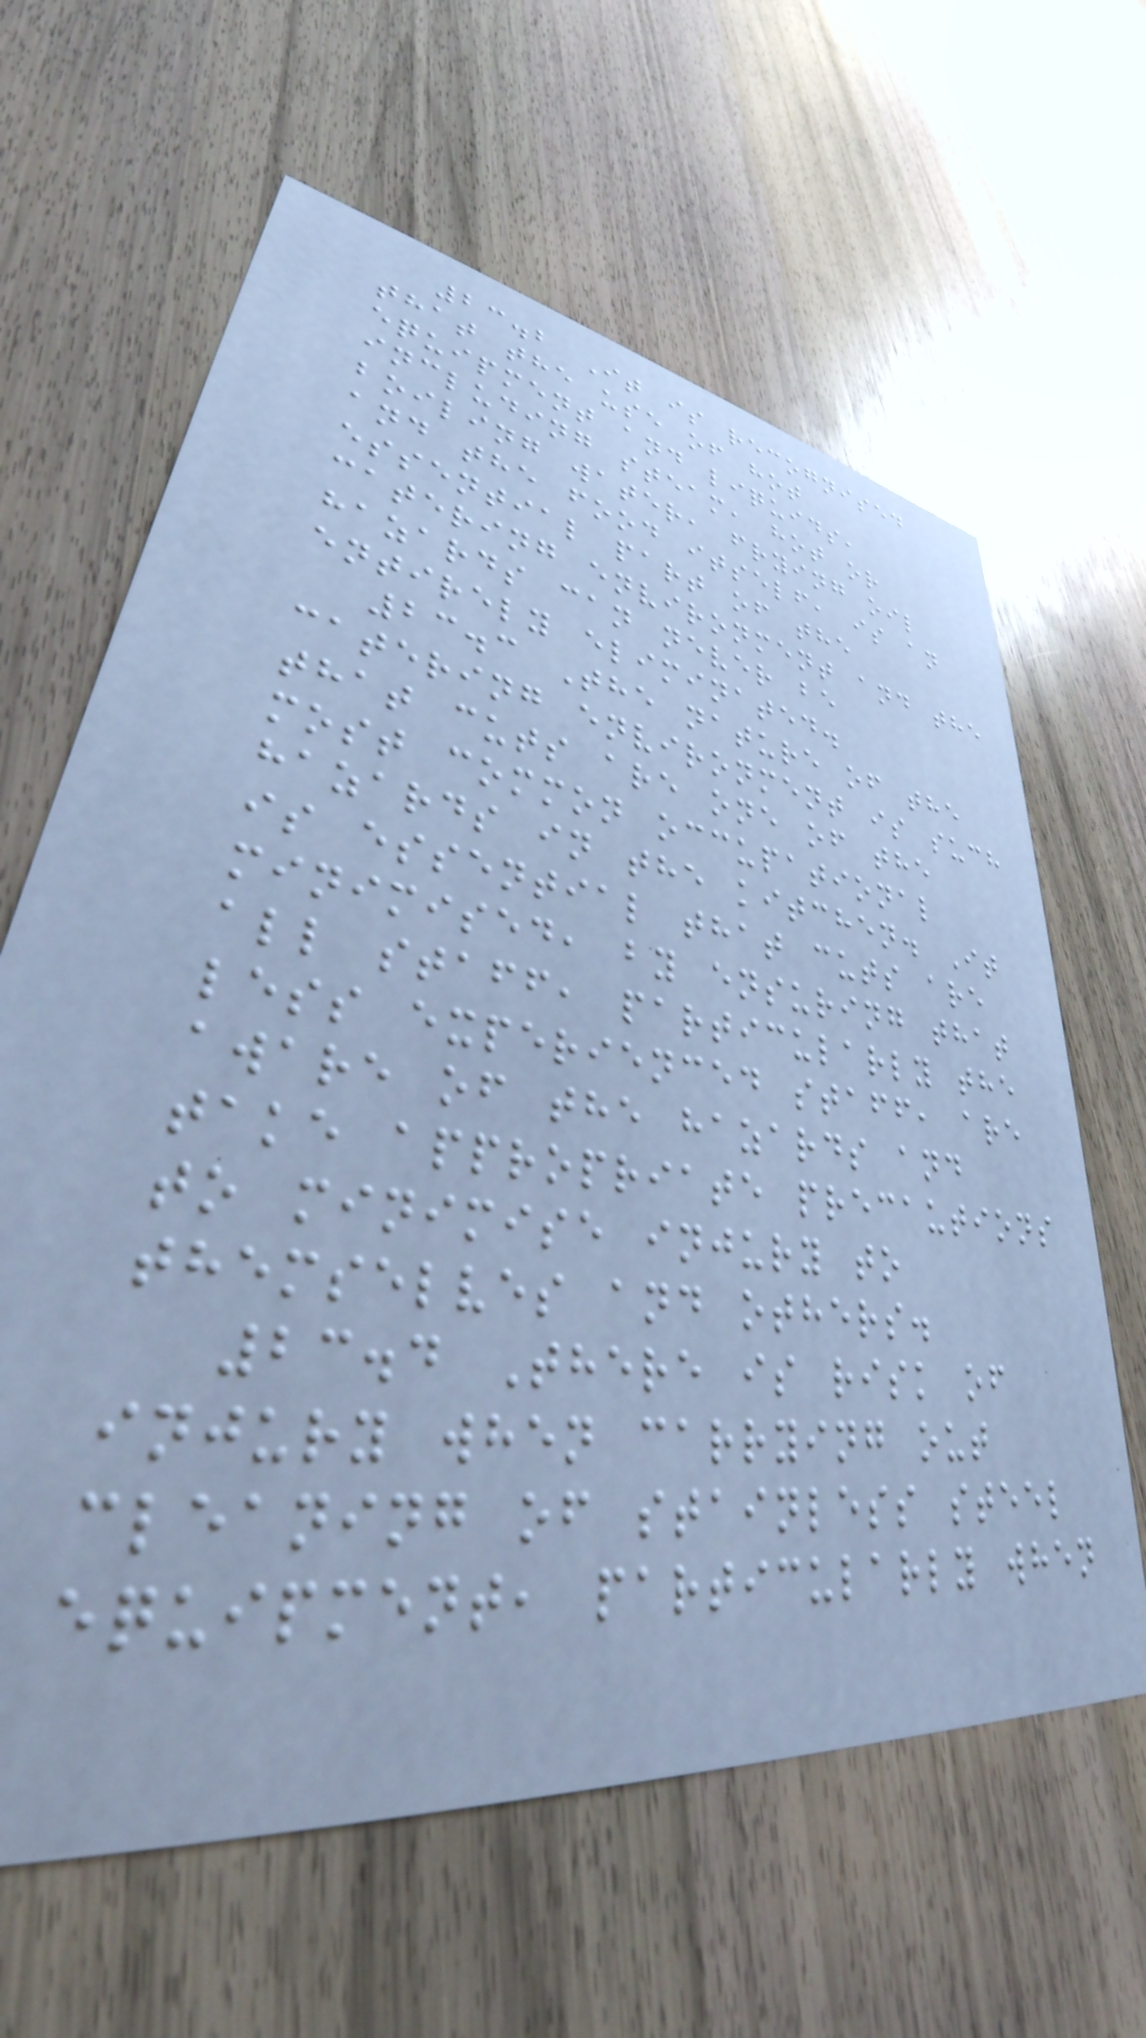23.2 It is recognised
that the use of hot
equipment and liquids,
including steam, hot or
boiling water, frying oil
and the food itself, is an
essential part of the
catering environment and the
hazards can never be
entirely eliminated.
23.3 The nature of the
catering environment is such
that cuts are one of the
most common occupational
hazards in the kitchen. It
is essential that cuts are
minimised, by ensuring that
all staff, particularly the
less experienced staff, are
aware of the hazards and
take appropriate precautions
to minimise injury to
themselves and others.
23.4 There is risk of
injury when carrying out
cleaning of stainless steel
equipment, particularly when
